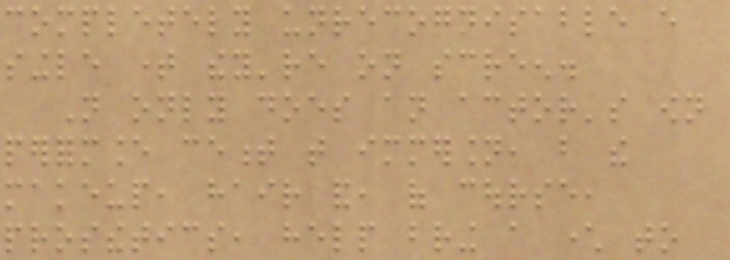completely unrecognisable every
single time they're on screen.
Not only does an actor's own
performance cement that immersion, but the
makeup, hair and, of course,
prosthetics, help bring a character to
